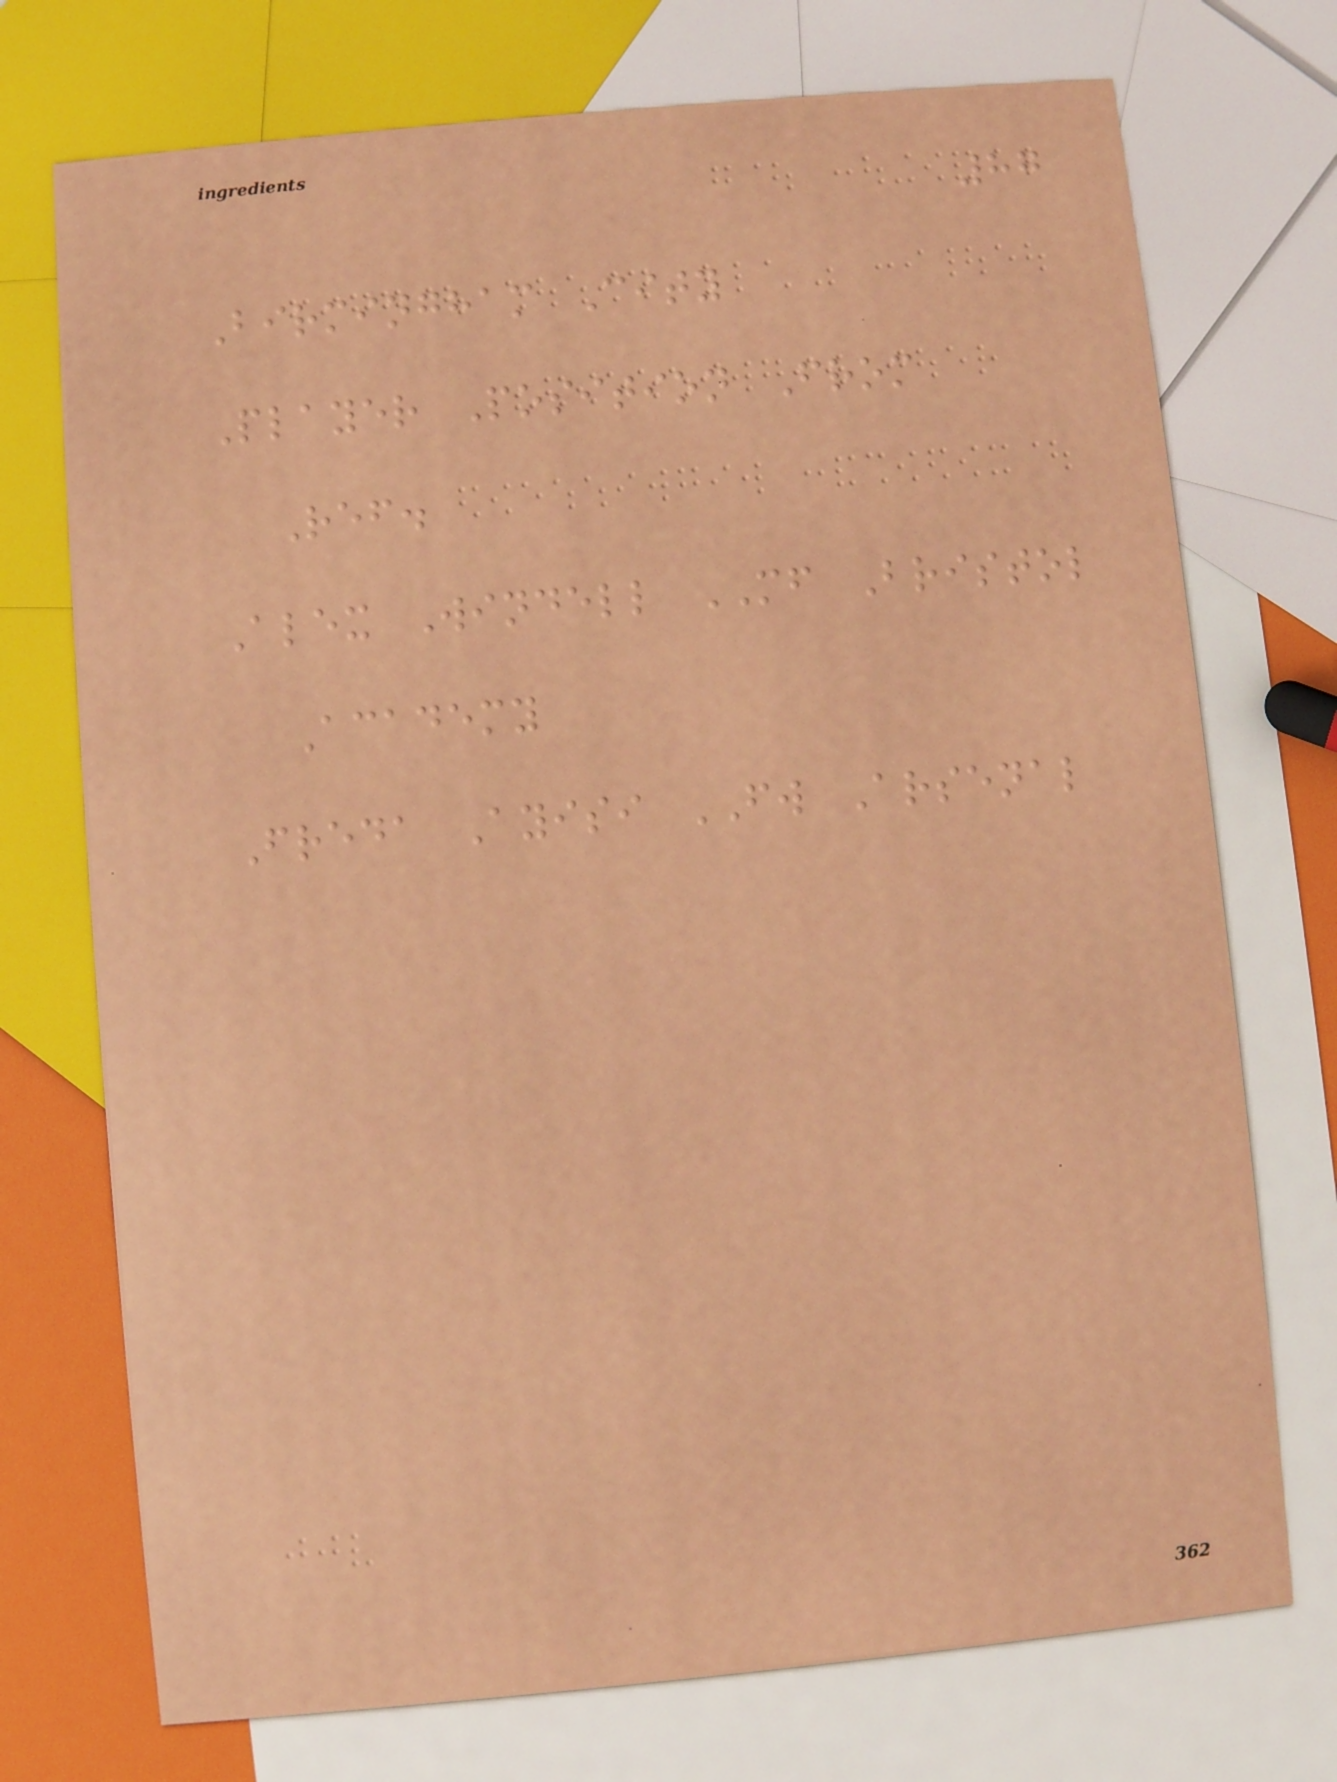87
Birmingham City
Player Position From
Ref.
Alex Windell MF Bristol
Academy
Freda Ayisi FW Arsenal
